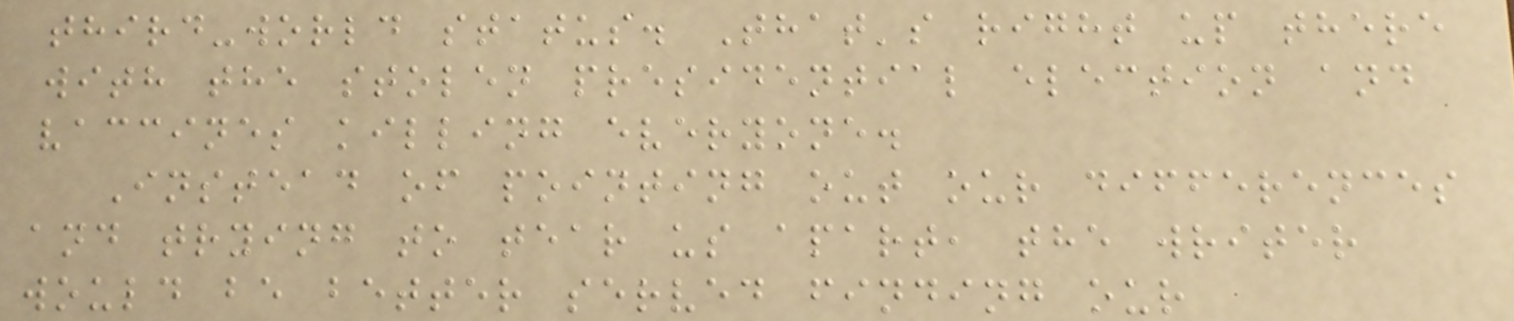third-world status. That's right up there
with the stolen presidential election and
vaccines killing everyone.
Instead of pointing out our differences
and trying to tear us apart, the writer
would be better served finding our
